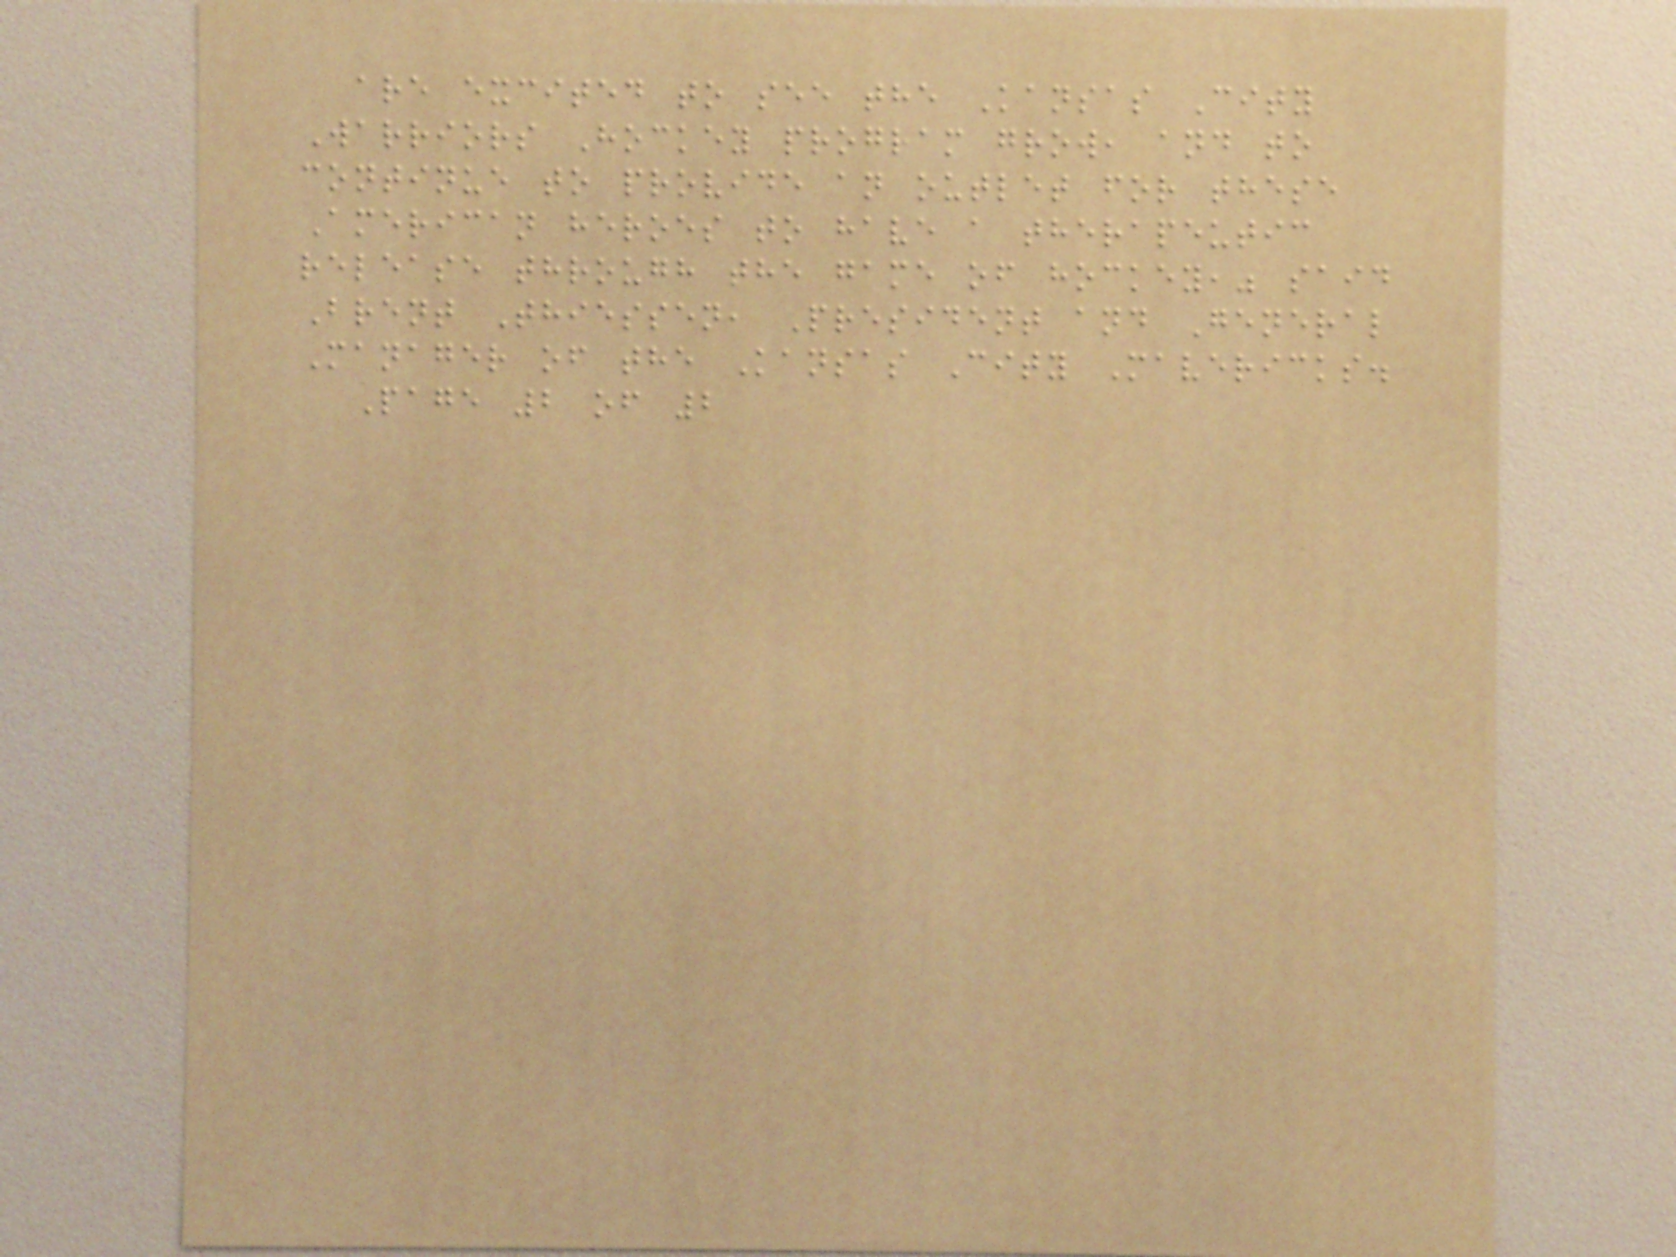are excited to see the Kansas City
Warriors Hockey program grow, and to
continue to provide an outlet for these
American heroes to have a therapeutic
release through the game of hockey," said
Brent Thiessen, President and General
Manager of the Kansas City Mavericks.
Page 2 of 2
